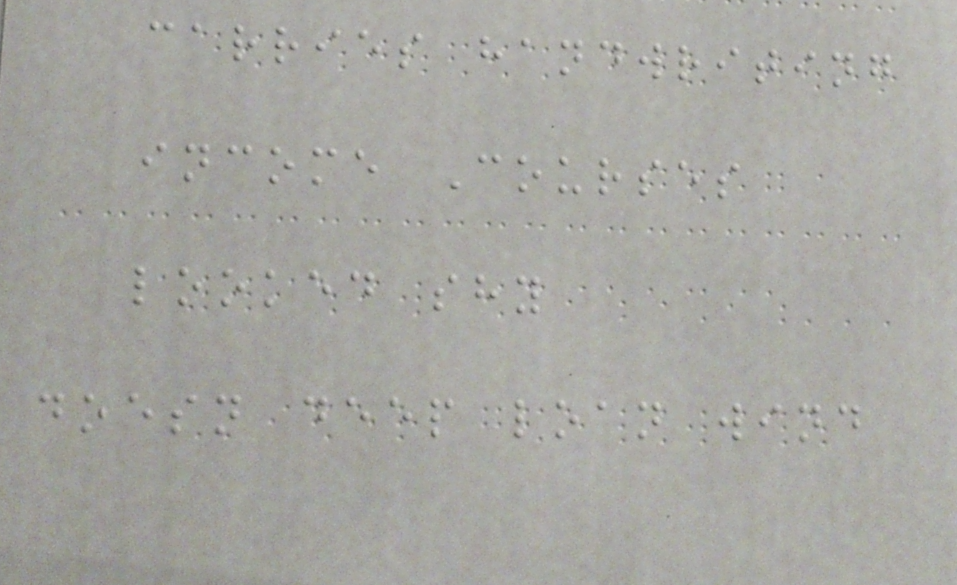carries handwriting
income Courses
looked shy
doesn deep loan wind
